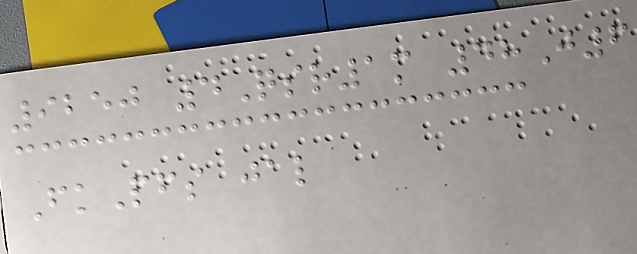9250 4Qsr1m 48J6
FkPfs jal
